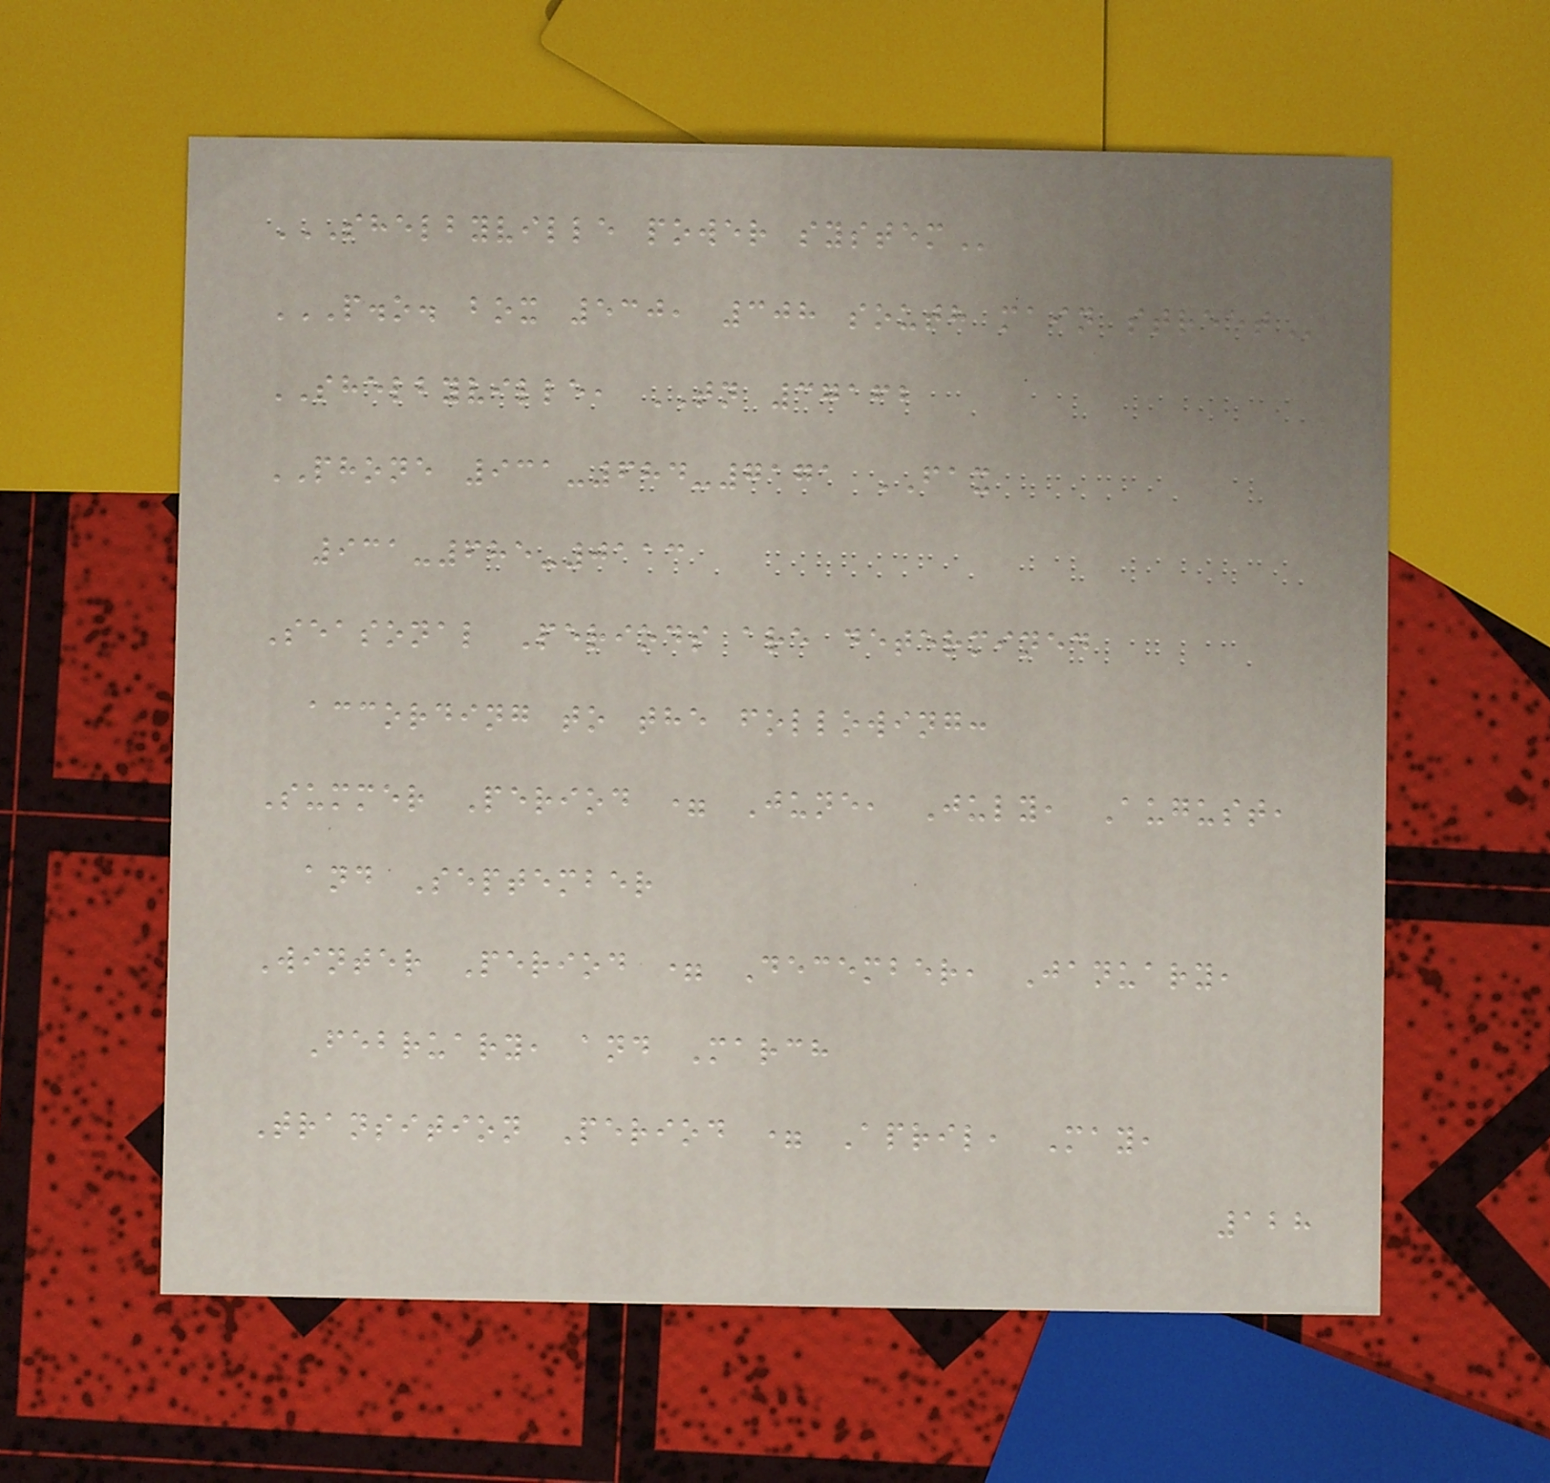SHELBYVILLE POWER SYSTEM
P.O. BOX 530, 308 SOUTH MAIN STREET
SHELBYVILLE, TN 37162
PHONE 931-684-7171 FAX
931-685-0113
Seasonal Periods are determined
according to the following:
Summer Period = June, July, August,
and September
Winter Period = December, January,
February, and March
Transition Period = April, May,
128
